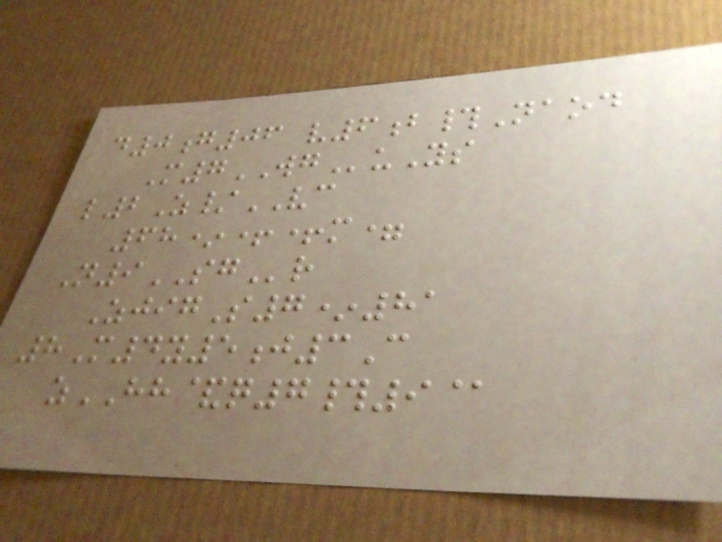d0g06 v6b#Naod
M7WGuYs
l2Z/VC
68*++m=
N9SGr
ZjigS7*81
8M4y5j3C
zHH&q7#9@
